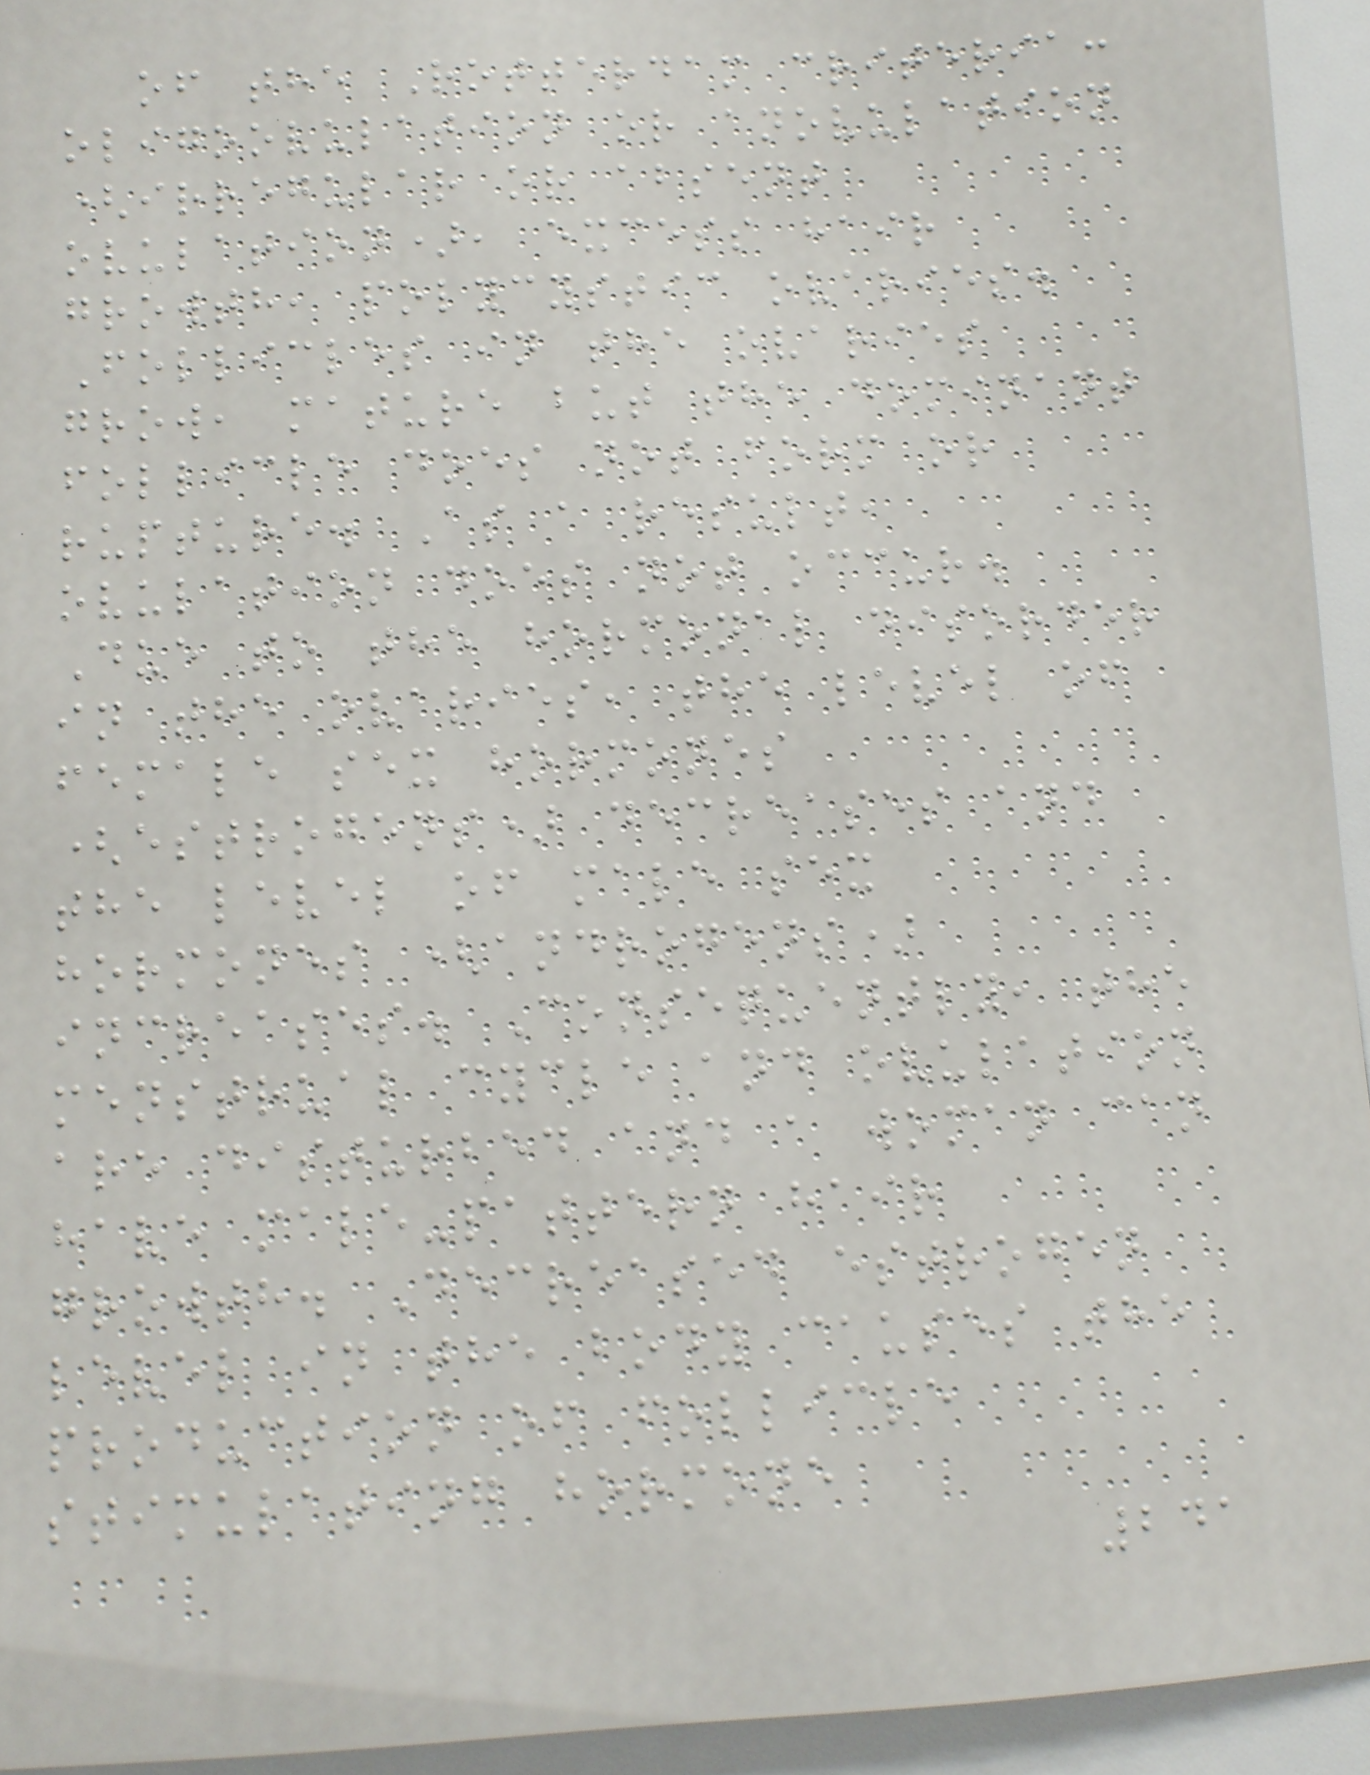of the Rotterdam criteria:
oligoovulation or anovulation
(irregular or absent
ovulation), excess hair
growth, polycystic ovaries.
Follicles in the ovaries
grow, mature but the dominant
follicle does not form or
rupture. As a result,
ovulation does not occur.
Due to the hormonal disorder
in the ovaries, the level of
female sex hormones
(estrogens) decreases and
the level of male sex
hormones (androgens)
increases. Consequently, the
menstrual cycle and ovulation
are disturbed and a woman can
have male-pattern hair
growth. Decreased estrogen
level in the body causes the
production of follicle
stimulating hormone
241
